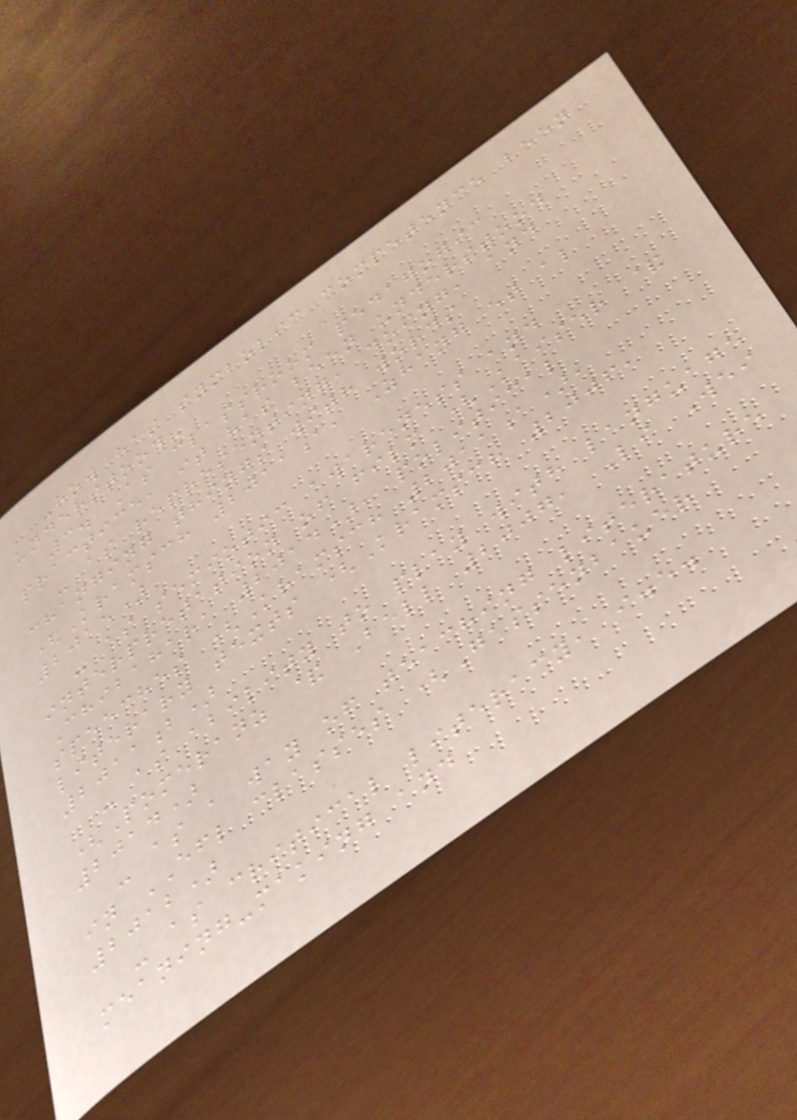How has symbolic competence been
understood?
3. As classroom pedagogic
practice, it has been understood
- as representing, doing, and
changing things with words
(Kramsch 2011a, Zhang et al
2015)
- as semiotic awareness and
interpretation of film (Kaiser &
Chibahara 2014), political
speeches (Kramsch 2011a),
literary texts (Kramsch 2006,
2011b)
- as ability to play with language
(Pomeranz & Bell 2007, Li Wei
2014)
- as a way of teaching literature
in EFL classes (Gassenbauer
2012)
- as critical literacy, i.e.
meaning-making and
